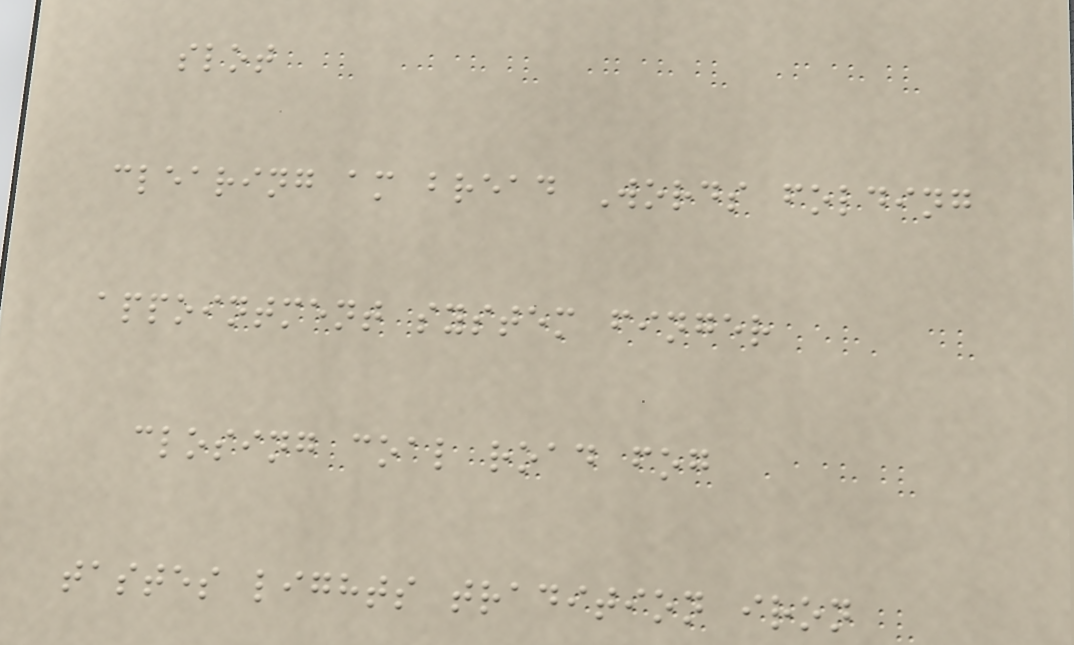slot
clearing am bread Words folding
appointment system finger
closing coal road fog
tastes lights tradition iron
